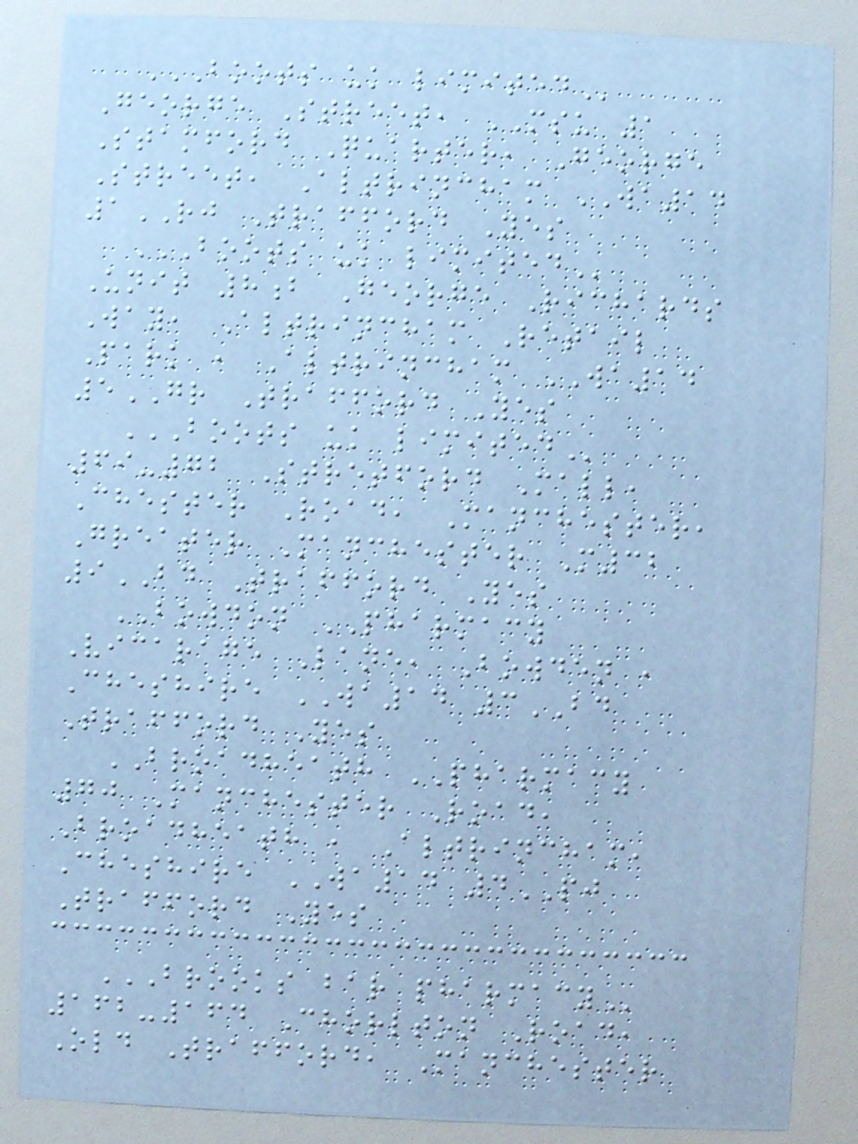BOOTS UK LIMITED
George Street, MSU 1
Stamford Quarter, George
Street, Altrincham WA14
1RJ Trafford Yes
BOOTS UK LIMITED
Unit 8b George Richards
Way, Altrincham Retail
Park , Altrincham WA14
5GR Trafford Yes
BOOTS UK LIMITED
69-72 Stretford Mall,
Chester Road, Manchester,
Greater Manchester M32
9BD Trafford Yes
BOWDON PHARMACY
Vicarage Lane, Bowden ,
Cheshire WA14 3BD
Trafford Yes
BROADHEATH PHARMACY
70 Manchester Road,
Broadheath , Altrincham,
Cheshire WA14 4PJ
Trafford Yes
BROOKS BAR PHARMACY
162-164 Chorlton Road,
Old Trafford, Manchester
